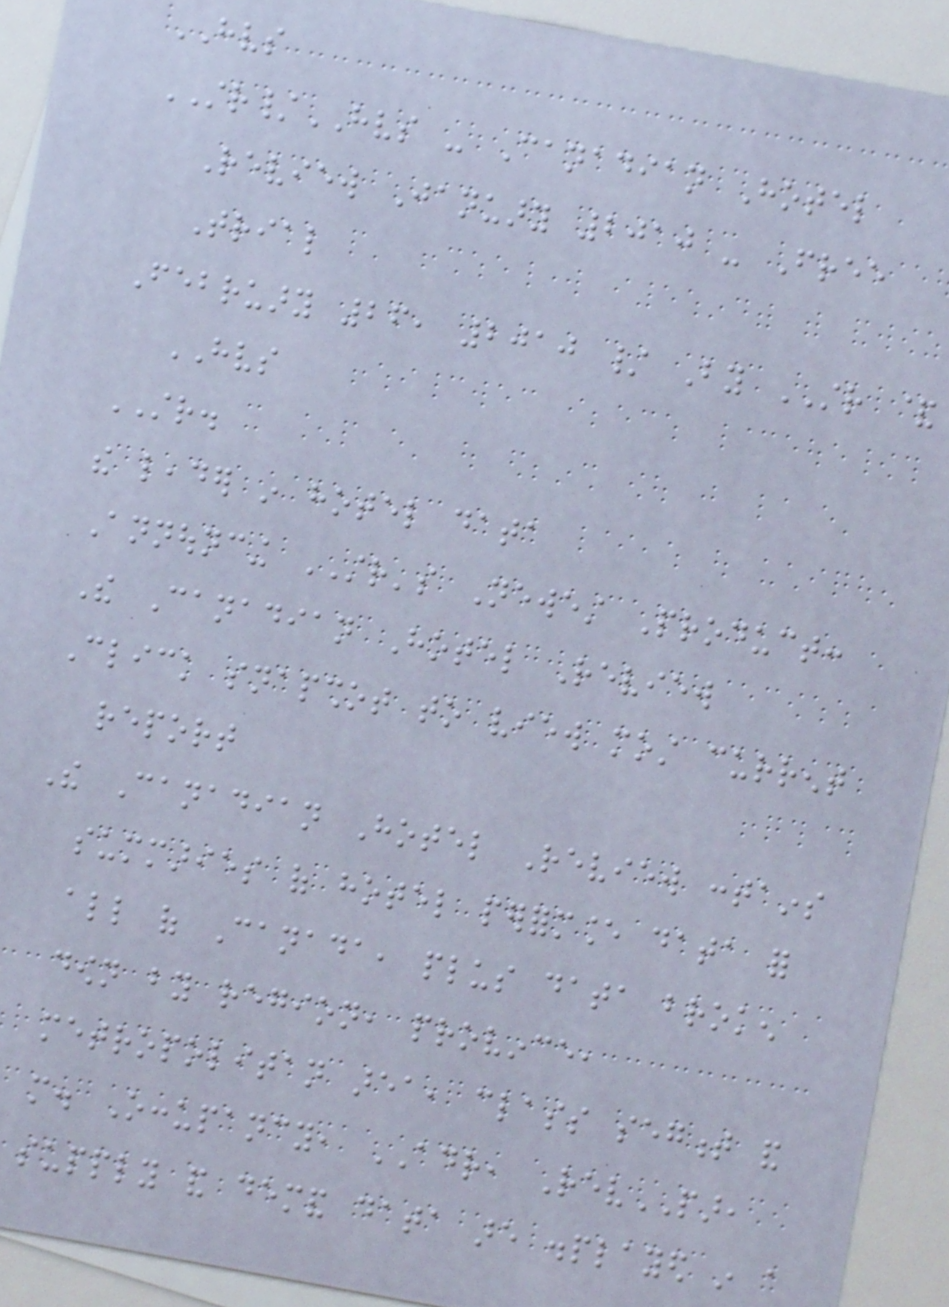HVS
STR/HVS - Canadian Hotel
Review January 2010 - Free
Trial
February 26, 2010 / By STR &
HVS
STR.
the leader in hotel data
Announcing STR's Newest Product:
The Canadian Hotel Review
Click snapshot to view most current
report
The Canadian Hotel Review contains
summaries of hotel performance data for
all of Canada, plus data broken
down by region, province,
metropolitan area, class segment and
more. Occupancy, ADR, RevPAR,
supply and demand data are displayed in a
